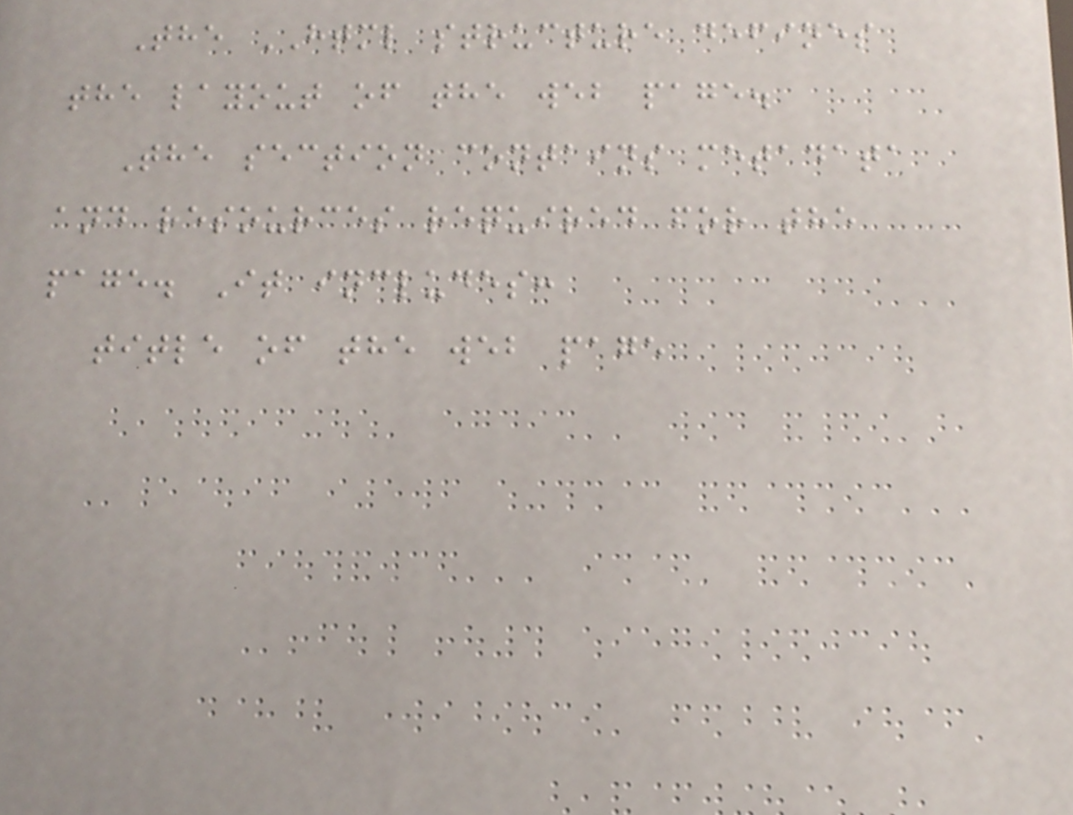The HTML structure defines
the layout of the web page.
The section contains metadata
and resources required for the
page. It includes:
title of the web page
